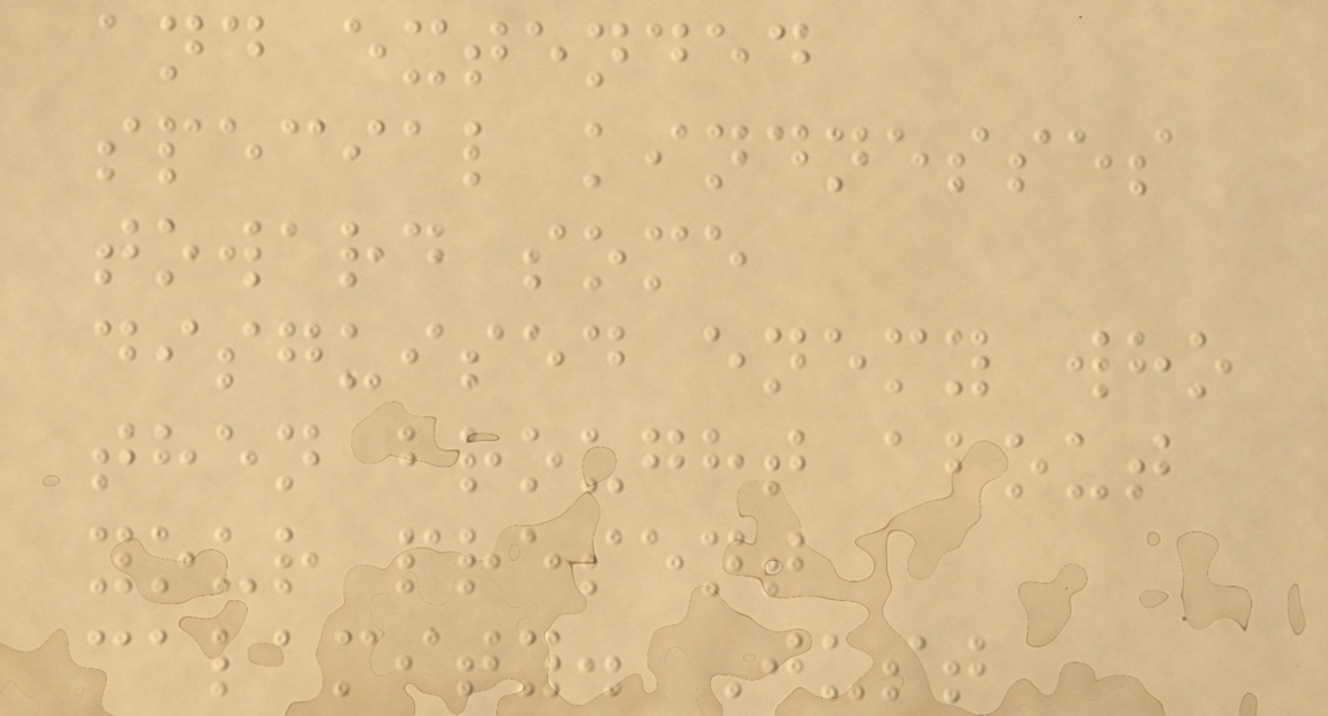and extended
special kindnesses
toward some
disguised enemy who
then brought about
your present
calamity. Just
